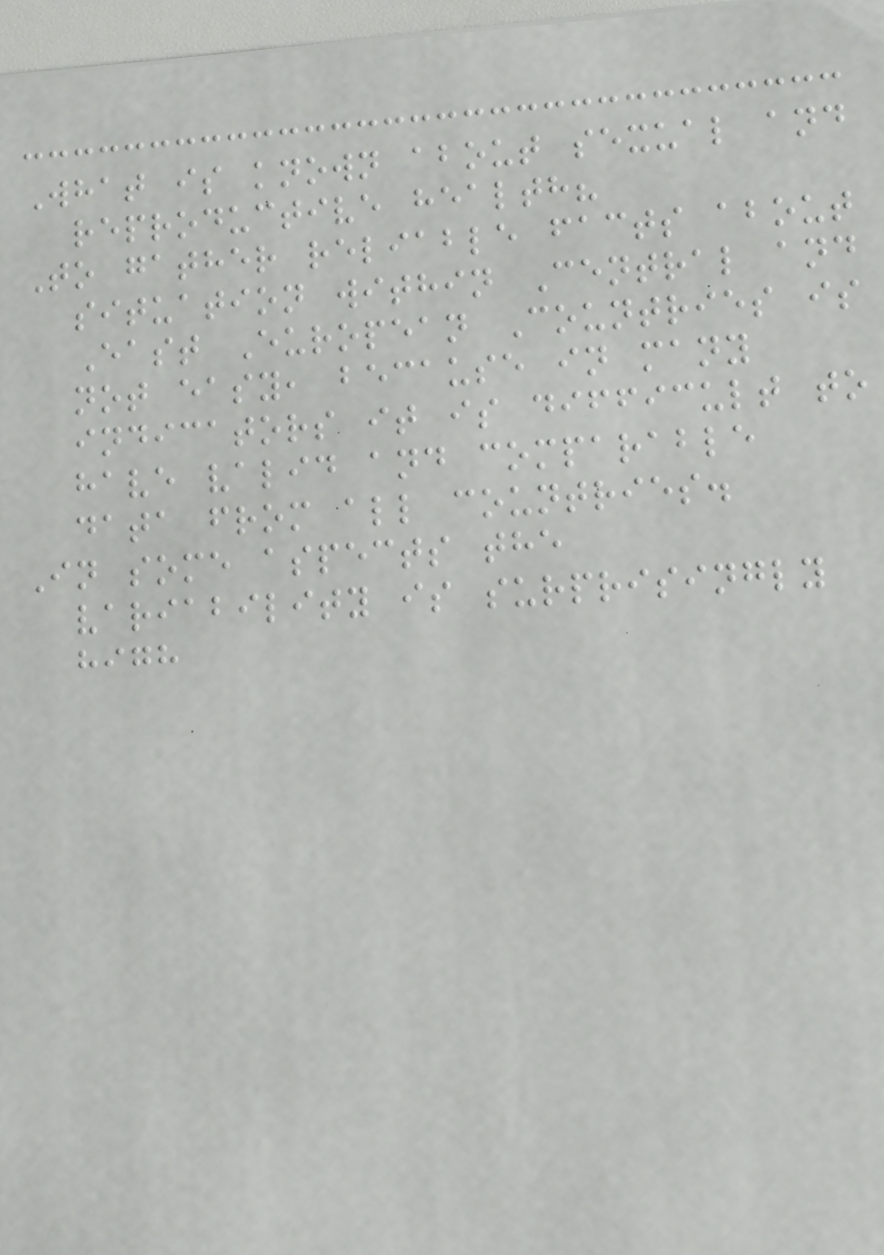What is known about sexual and
reproductive health?
To gather reliable facts about
situation within Central and
East European Countries is
not easy, because in many
indicators it is difficult to
have valid and comparable
data from all countries.
In some aspects the
variability is surprisingly
high
